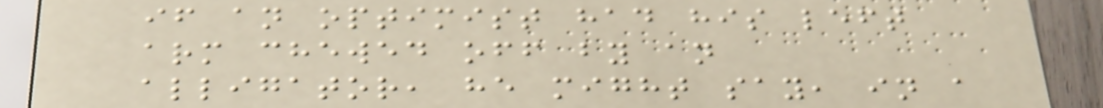if an optimist had his left
arm chewed off by an
alligator, he might say, in a
